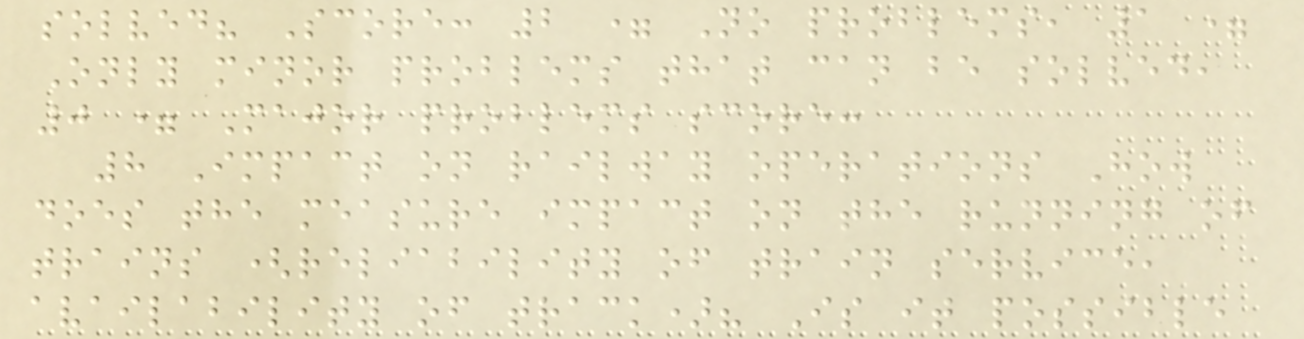solved? Score: 2 = No problems, 1 =
Only minor problems that can be solved,
0 = Major problems score:
8 Impact on railway operations How
does the measure impact on the running of
trains (reliability of train service,
availability of track)? Is it possible
